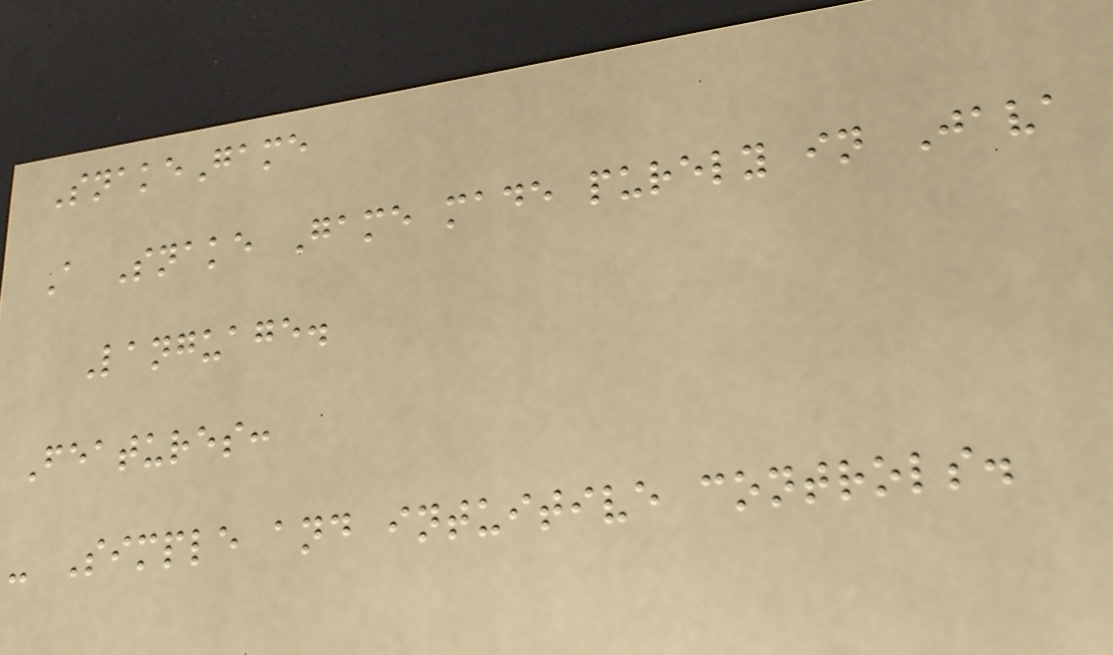SnakeGame
A Snake Game made purely in Java
Language.
Features:
- Simple and intuitive controls.
